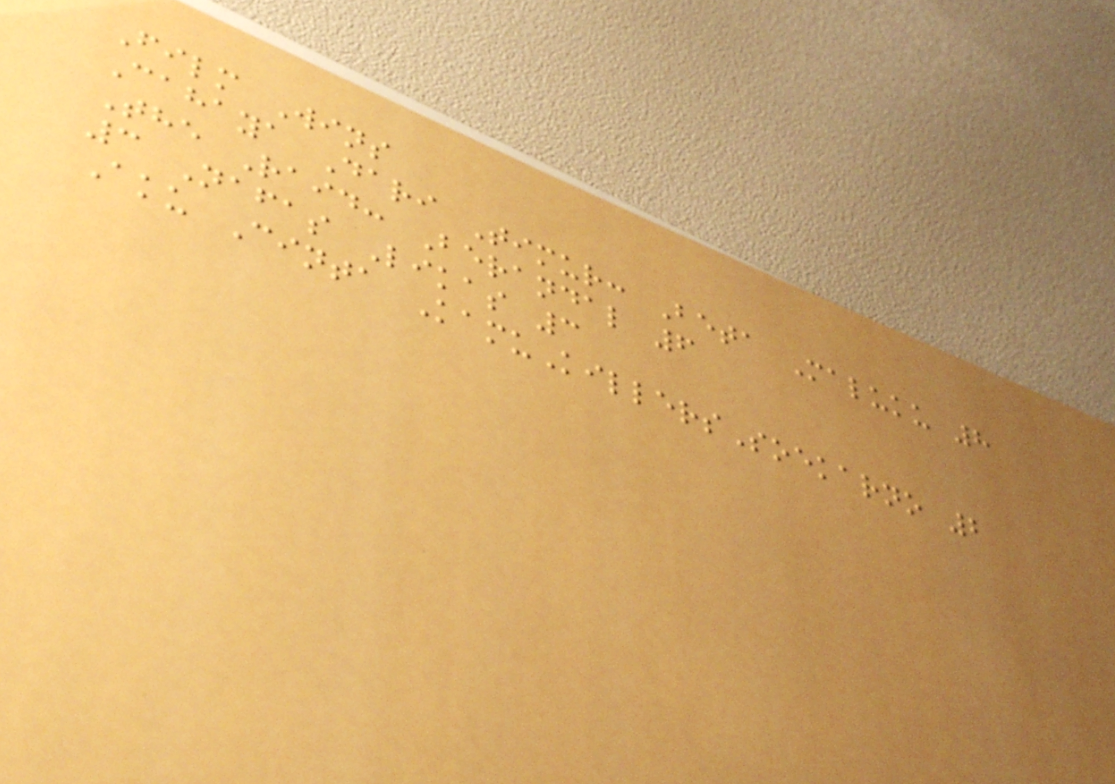Film Wins
Cahaya Dari Timur: Beta Maluku 8
The Raid: Berandal 6
3 Nafas Likas 3
Aku Cinta KamuKillersSoekarno 2
